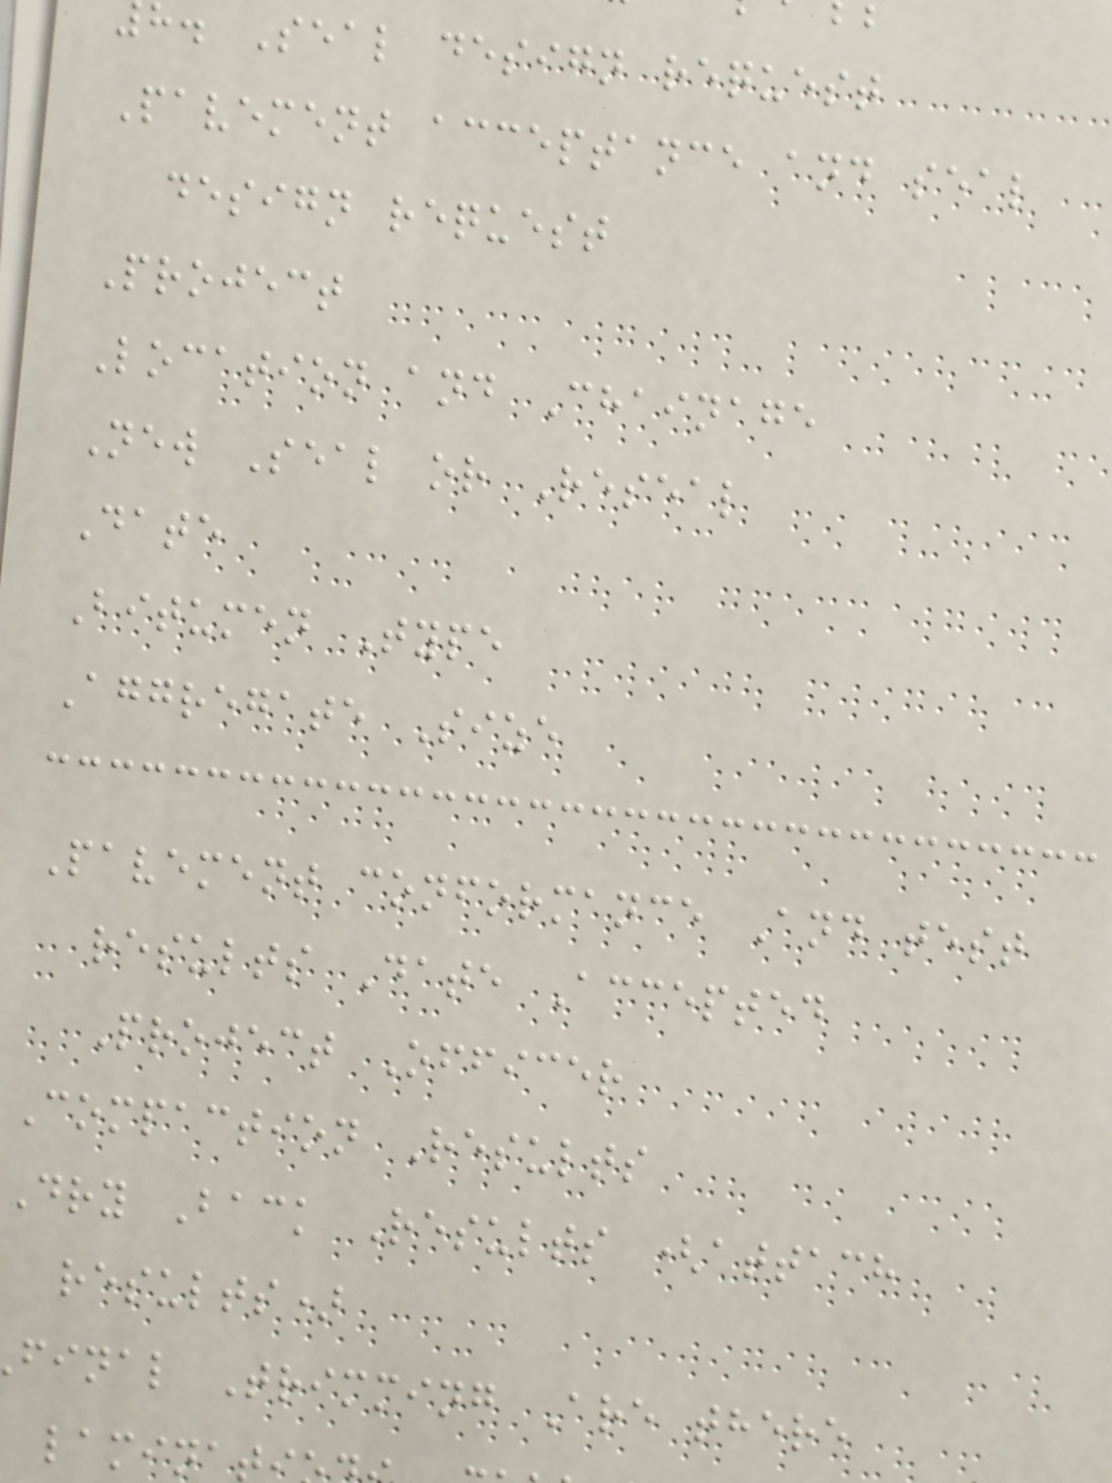h. Seal design request
Pavement acceptance and seal
design request
Project
Location and Chainage
New Seal or Reseal
Date
Bitumen Type
Aggregate Size
Pavement conformance And test
results Date Accepted
Project Officer
Compaction Results
Dry Back Results (attach
results)
final Trimming Are there
